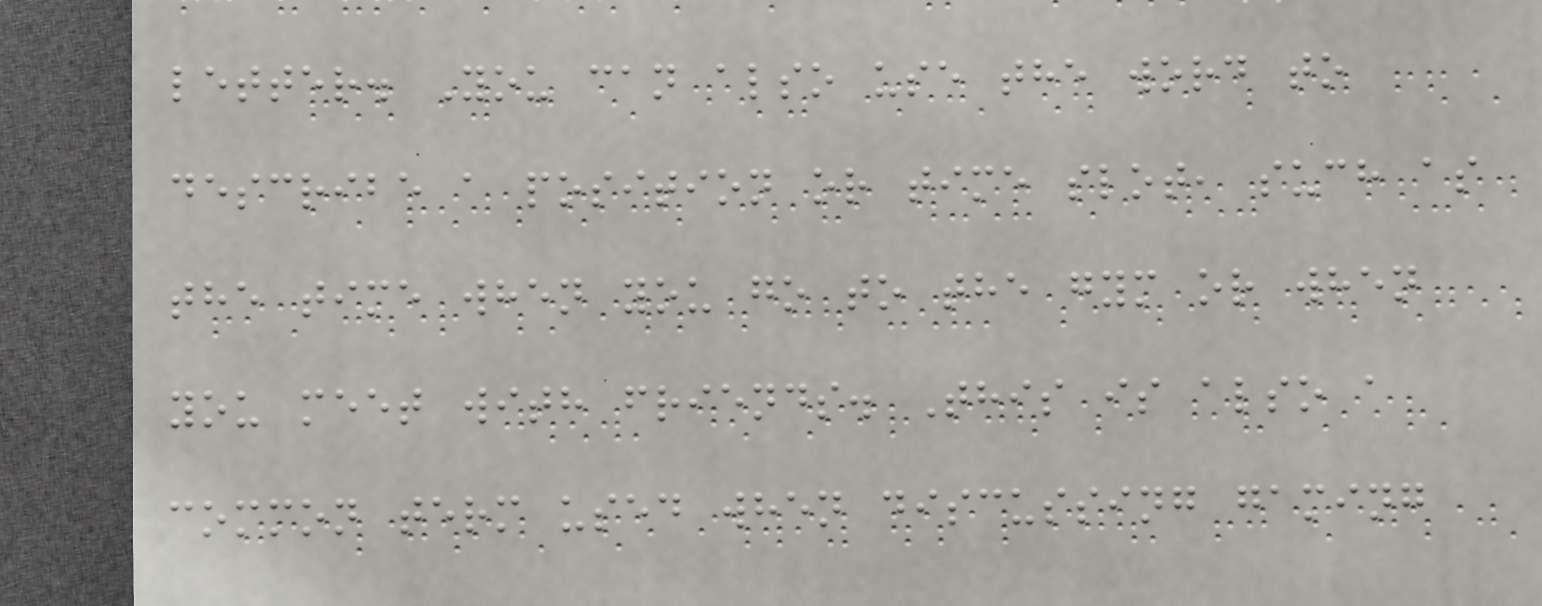letter. You can also use the word to
describe a position or time slot, such as
the time when you go to the gym or when
you meet with friends. This is also a
common term used when discussing gaming
